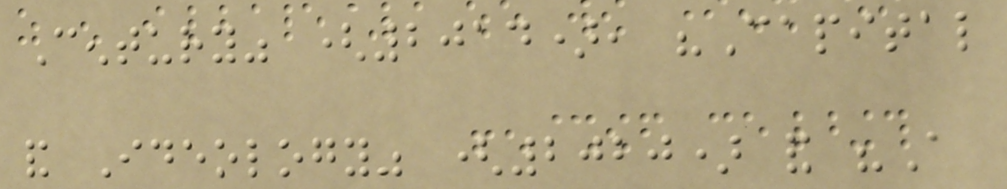Century" (2014), "Capital
and Ideology" (2020) and "A
